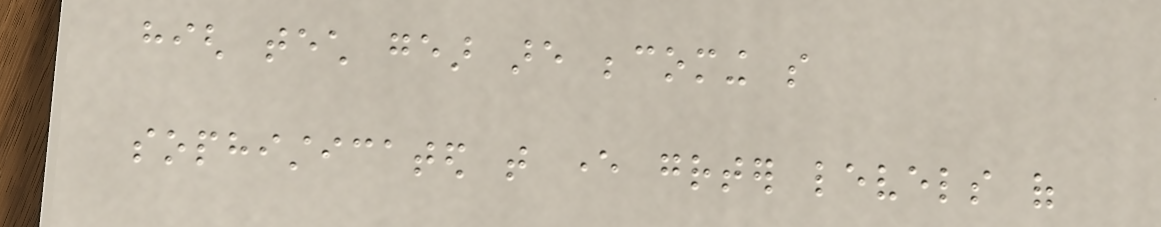high tech gear are becoming so
sophisticated that ever greater levels of
